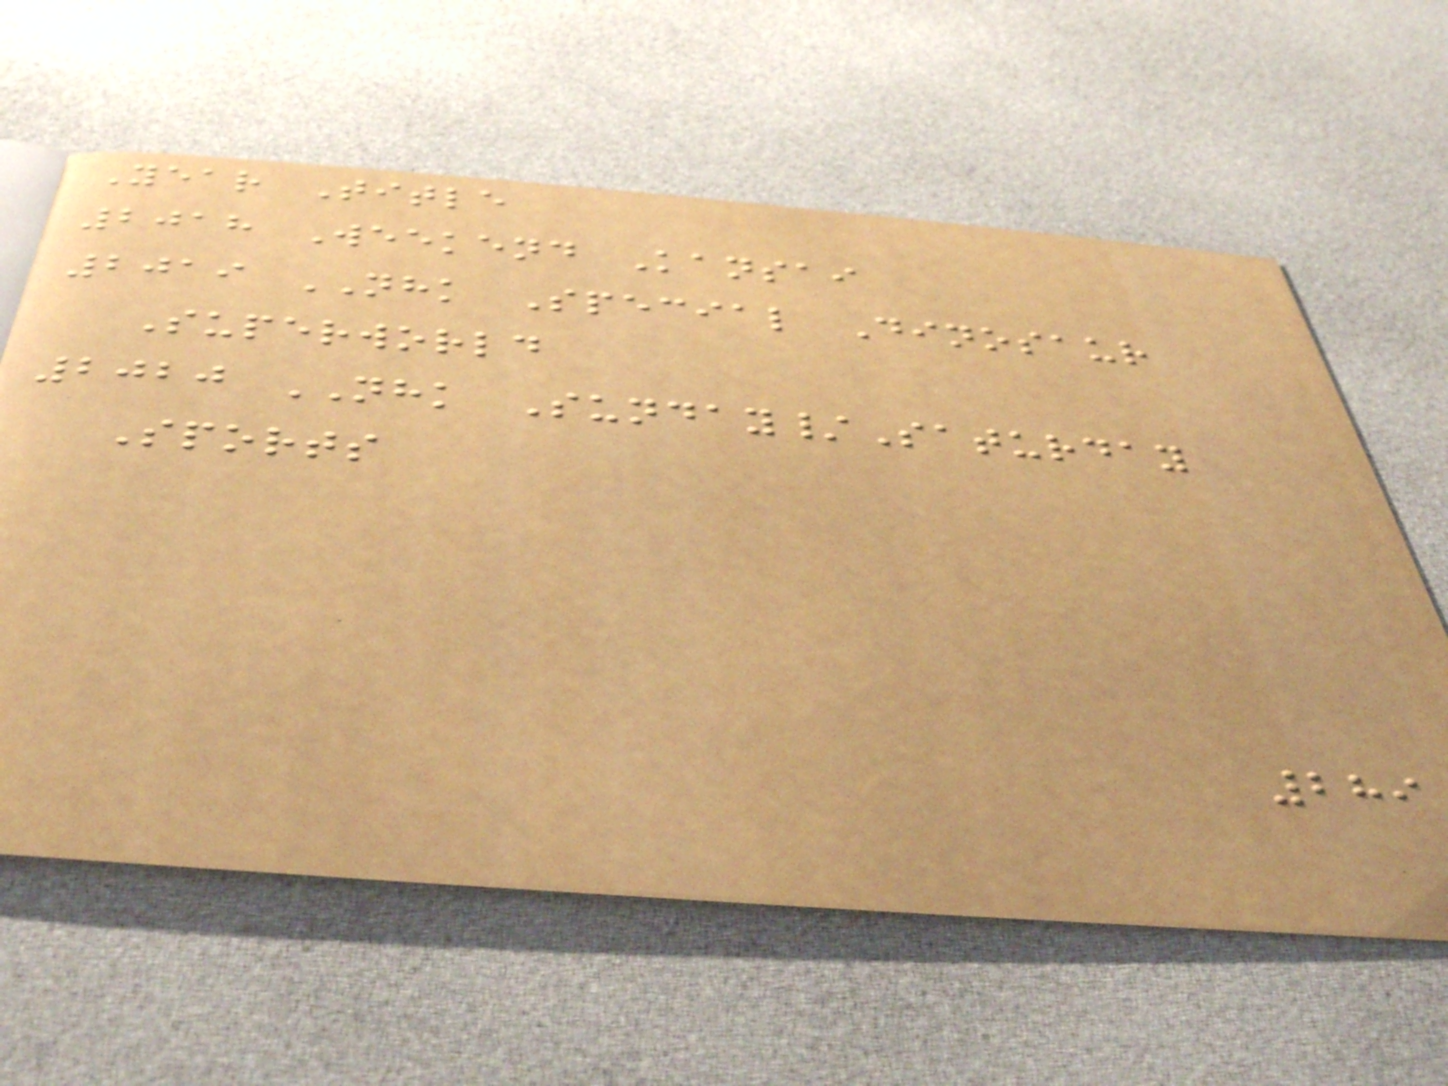Year Title
2018 Weekend Kansai
2019 NHK Special Dinosaur
Superworld
2020 NHK Sunday/Saturday
Sports
289
